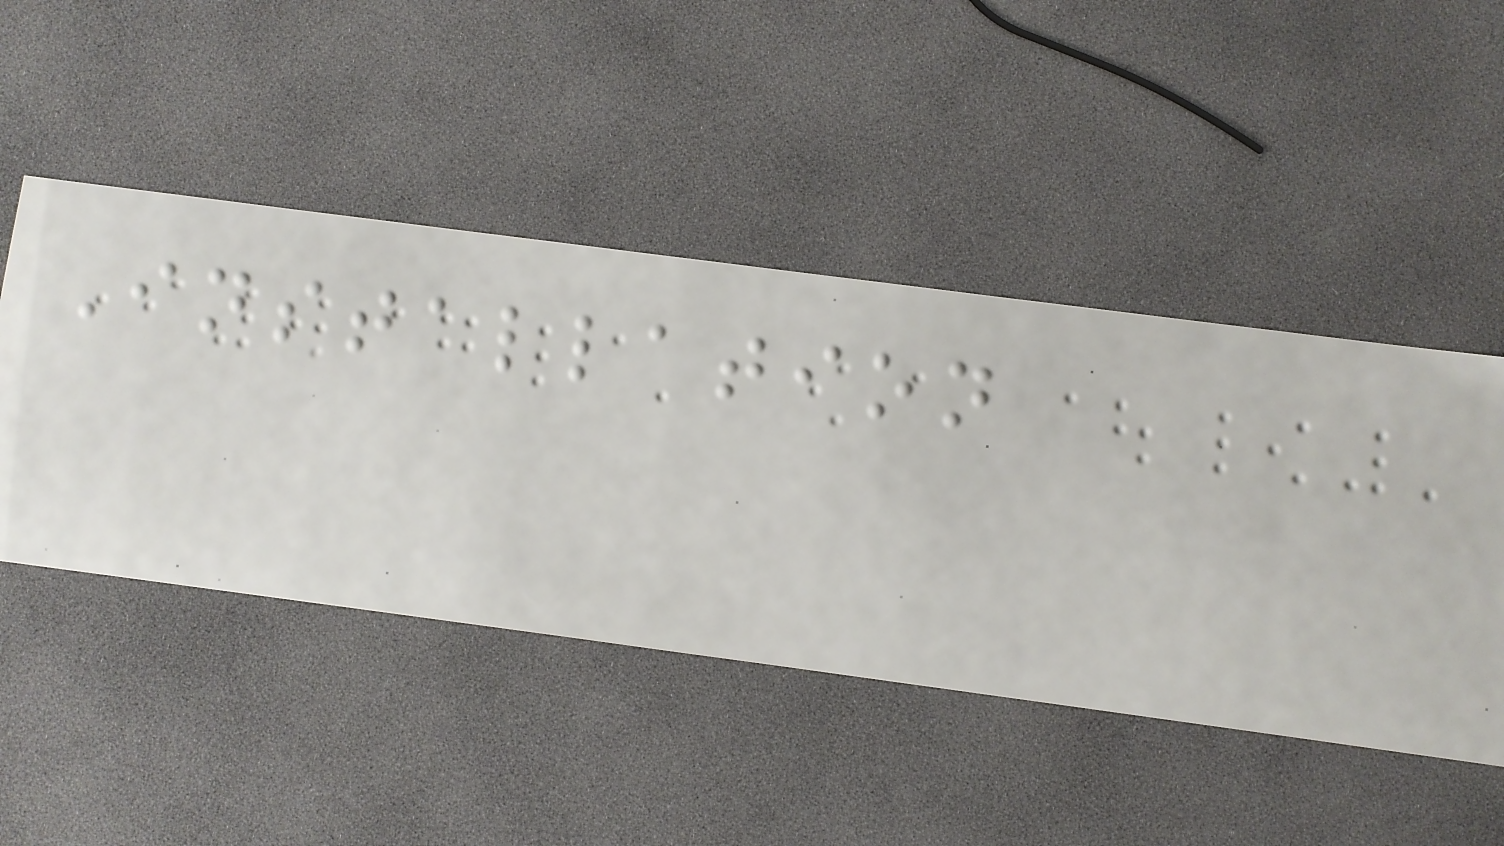Installation
